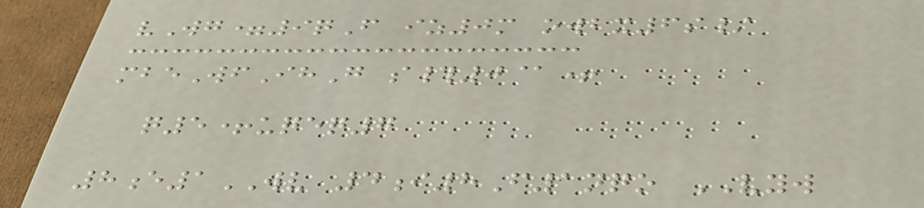vWg=9qF iz0m owbx6s/
mbeWfIhG s#0@+
q5+uqeq7
8e1WV 4i8F1nqo VYW
